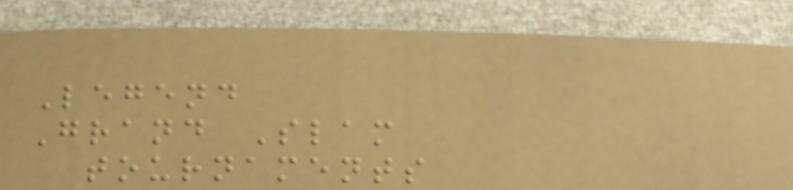Legend
Grand Slam
tournaments
